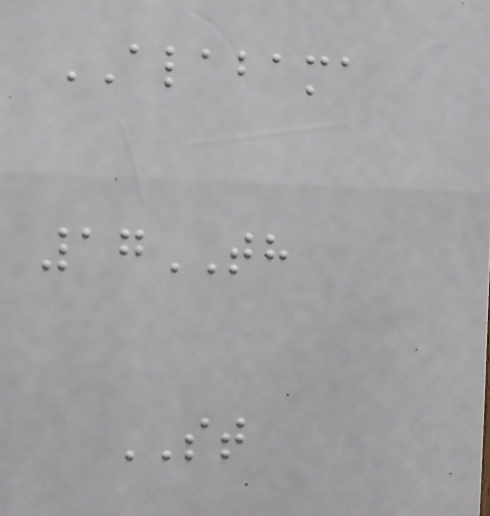ALABAMA
17TH
ST
